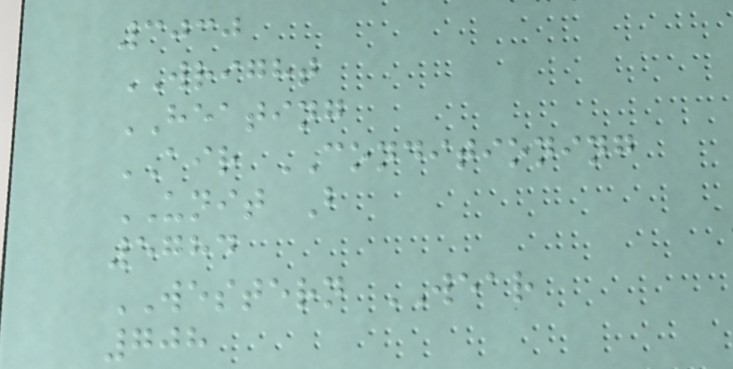3030
WRIGHT
HEATING
AIR CONDITIONING
UNIT B
5784
WESTERN WEAR
708
